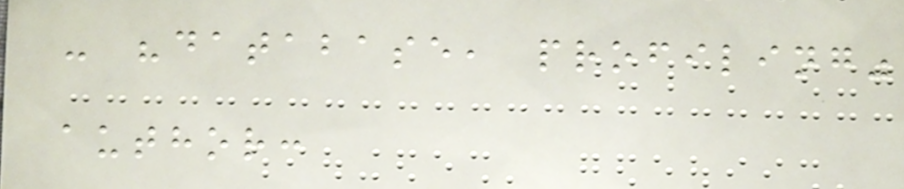- "database, profiling"
author:
